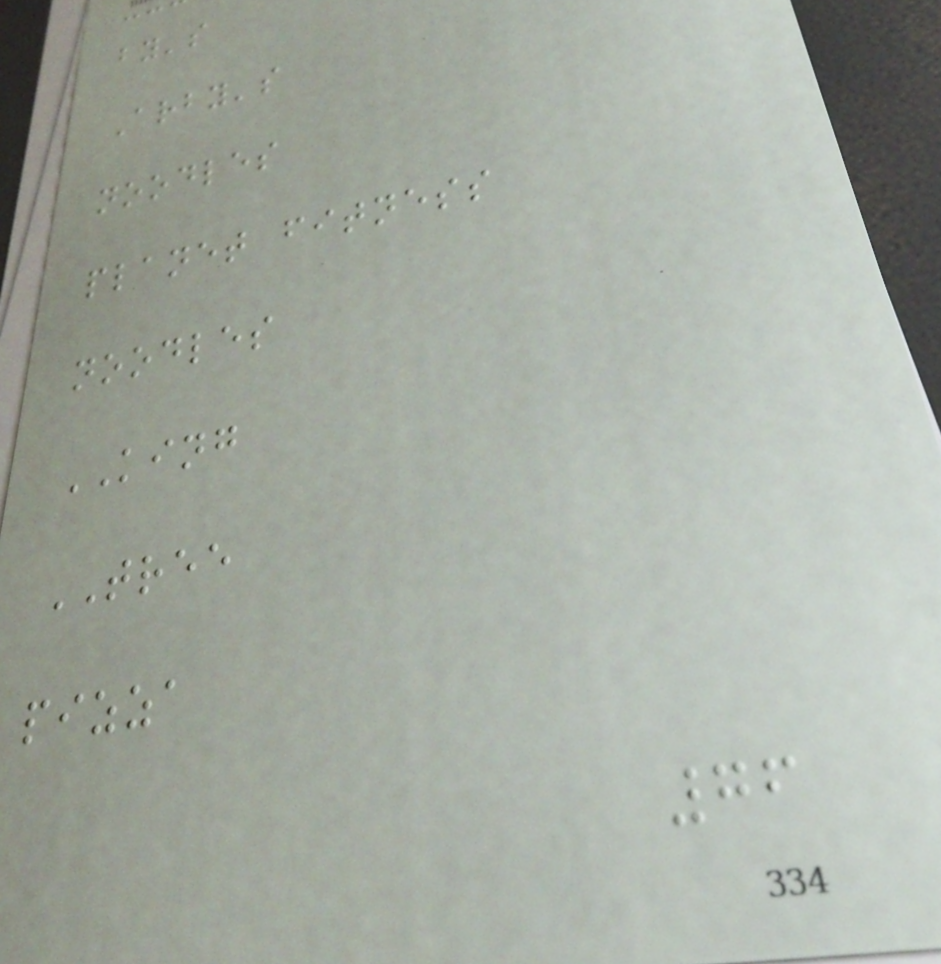by's
Arby's
noodles
planet fitness
noodles
KING
TREE
pizza
76
